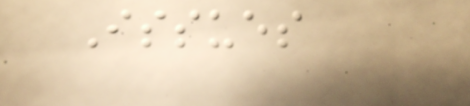Issues
